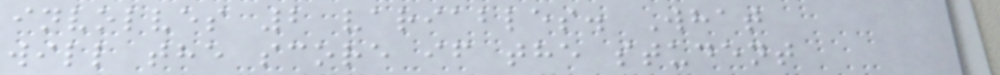involves 2 variables. What
will the score if the student
